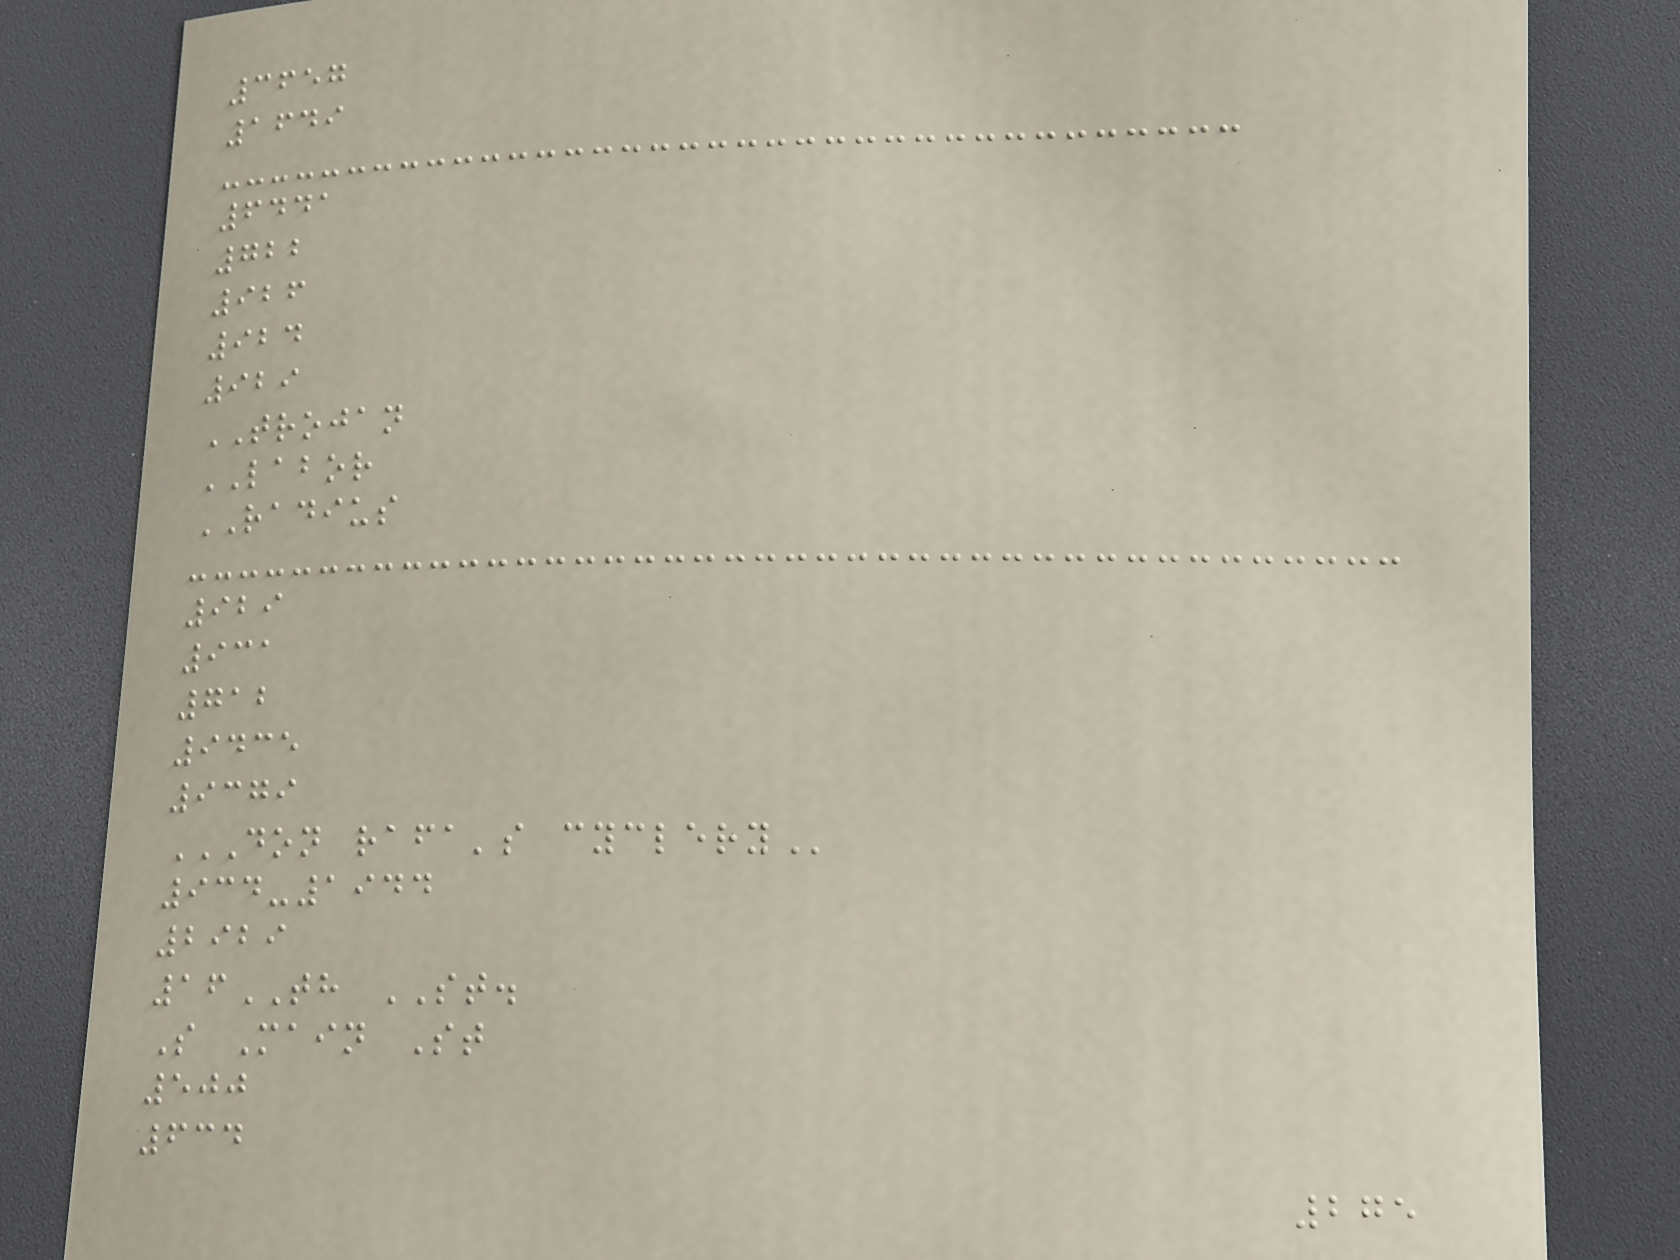3657
1649
6441
722
926
924
929
TROJAN
LABOR
RADIUS
929
931
712
9435
9379
DON RAFA'S CYCLERY
934-1944
2929
16TH ST.
S Main St
500
634
275
